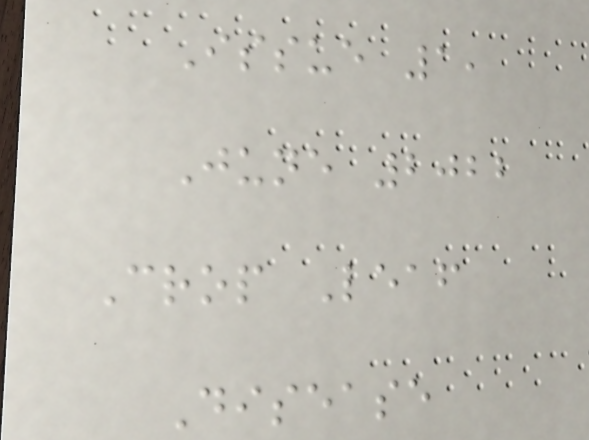Issue 1,
June 2022
Crop Leaf
Disease
